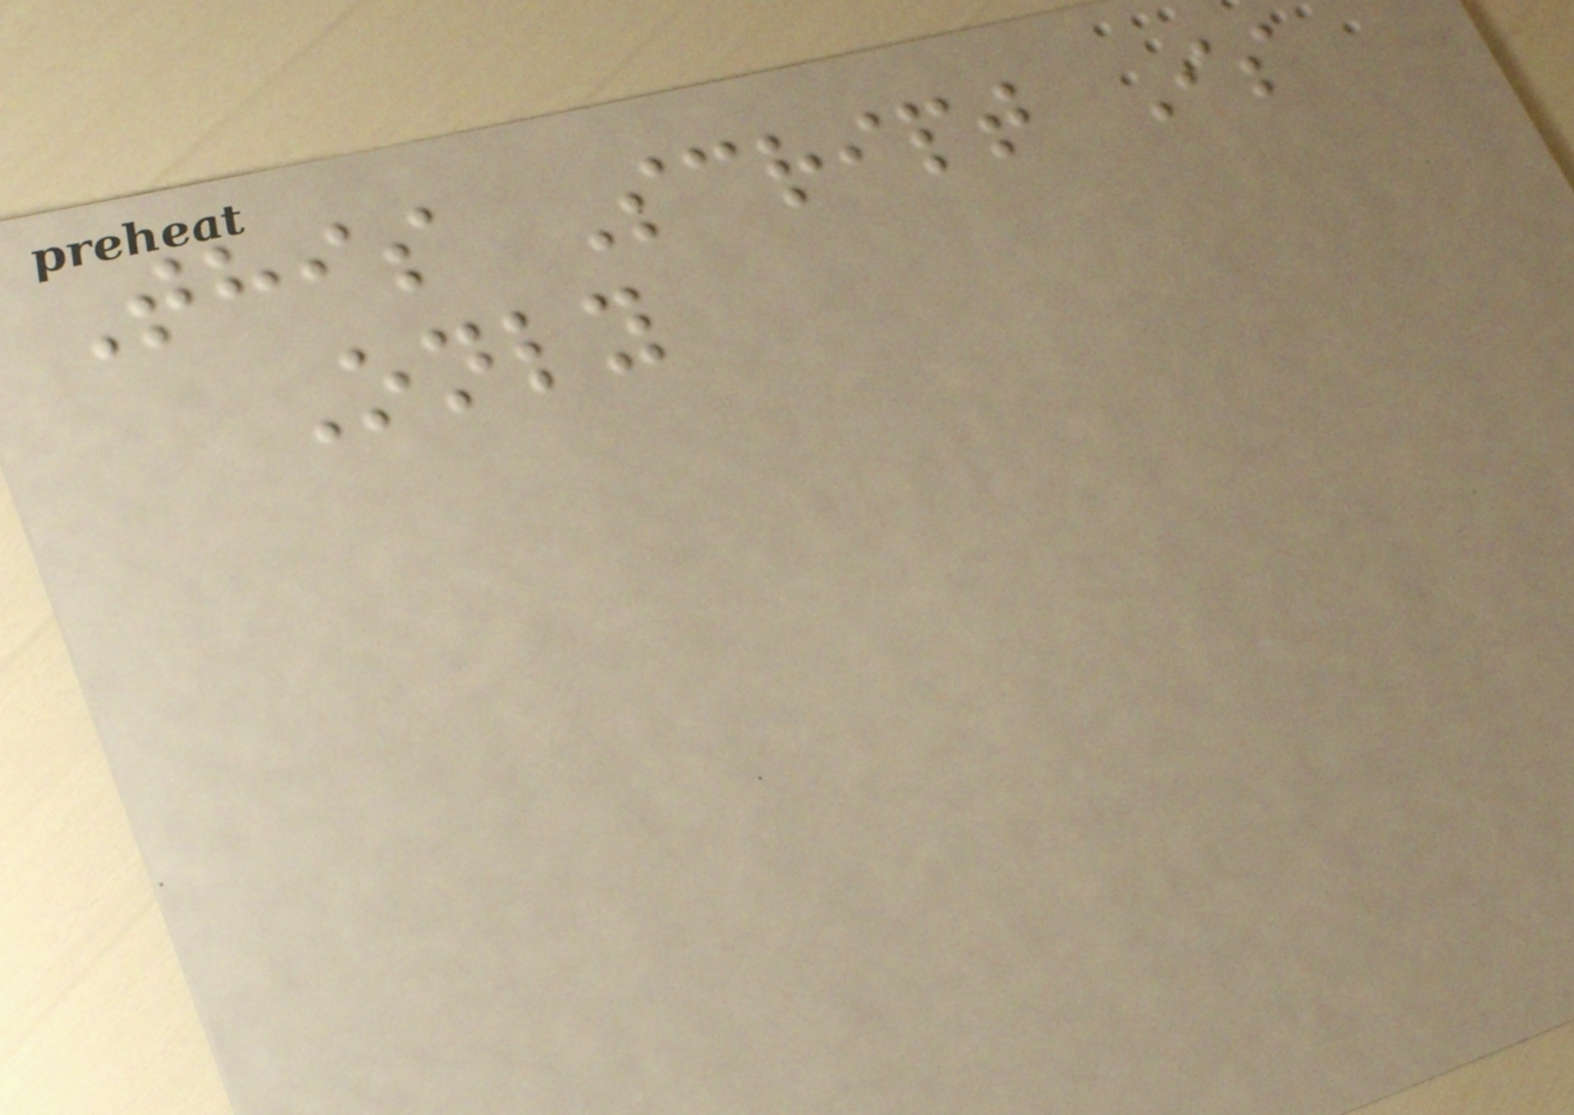This Script Is
Only
